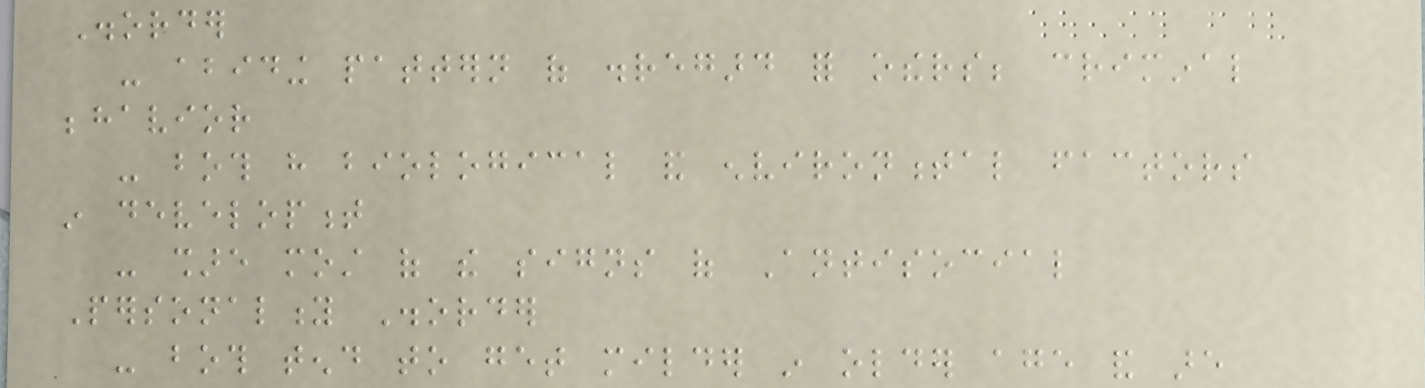Disorder
- abiding pattern of disregard for others; criminal
behavior
- both have biological and environmental factors
in development
- share most of the signs of Antisocial
Personality Disorder
- both tend to get milder in older age and are
